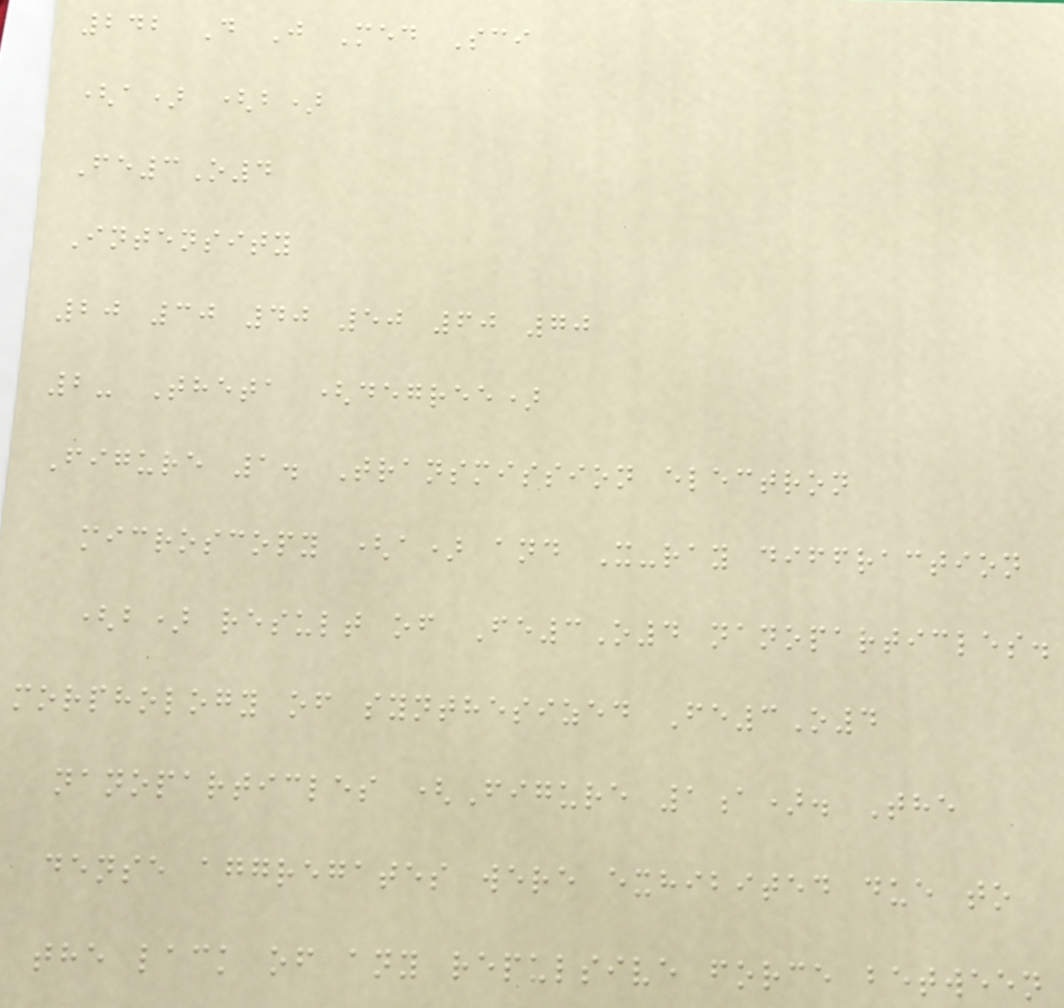242 D J Med Sci
(a) (b)
Fe3O4
Intensity
20 30 40 50 60 70
2- Theta (degree)
Figure 1. Transmission electron
microscopy (a) and X-ray diffraction
(b) result of Fe3O4 nanoparticles.
morphology of synthesized Fe3O4
nanoparticles (Figure 1a). The
dense aggregates were exhibited due to
the lack of any repulsive force between
